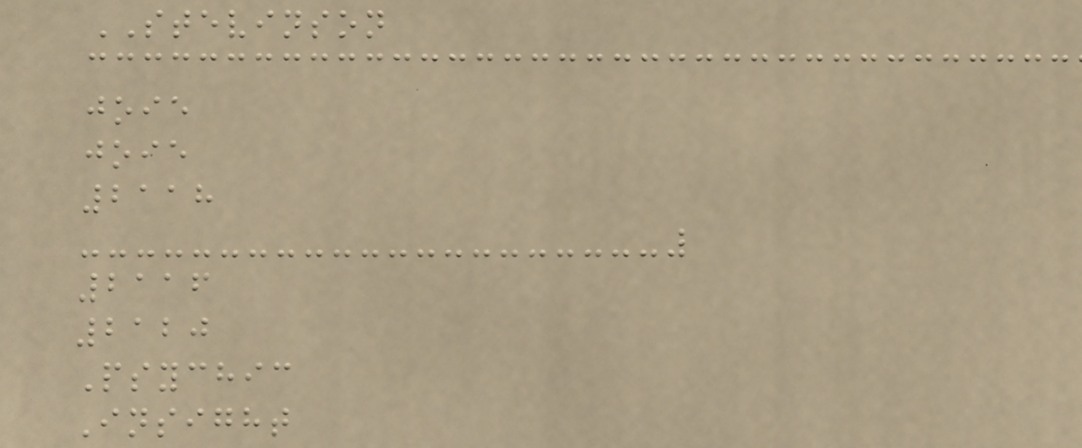STEVINSON
joie
joie
2118
2116
2120
Psychic
Insight
